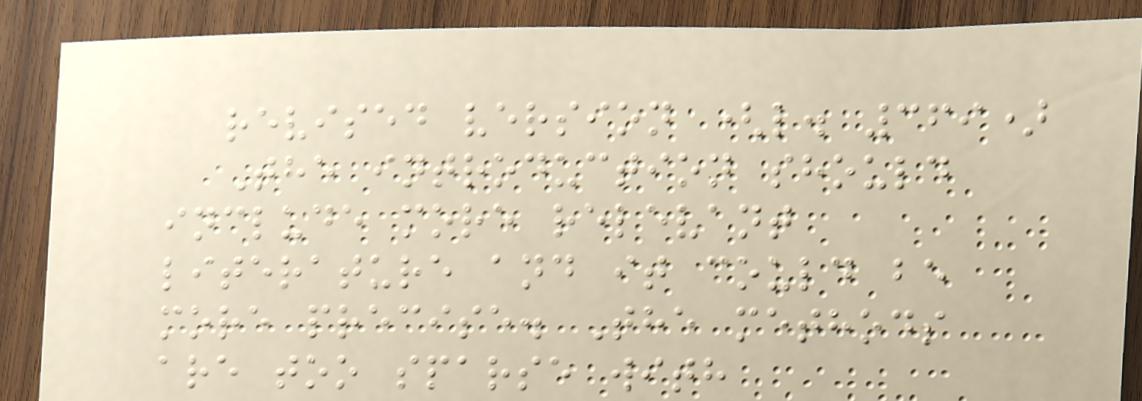revised version (l. 369)
The introduction should
include more relevant
literature and it could be
more precise. The methods
are too sparse with
